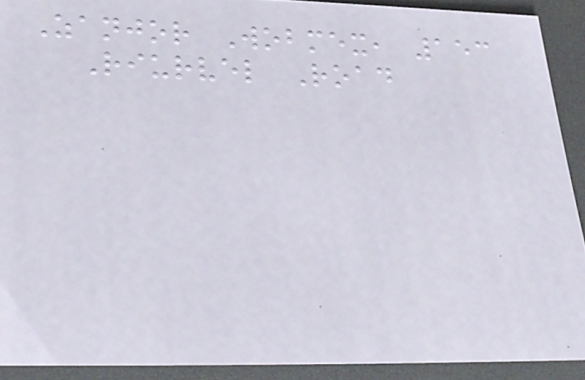Zanjor Wobmex, 153
Riurvel Road
